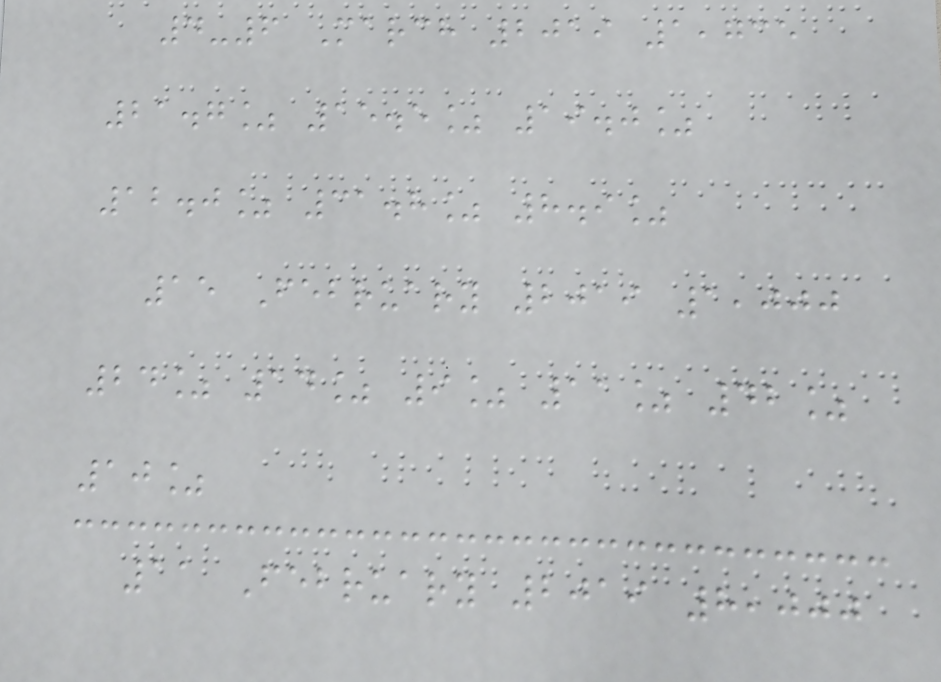4-6 March 2019 1,735
21.7% 15.5% 19.0%
12.0% 31.8% 8.9%
15 February 2019 1,000
24% 14% 9% 11% 42%
10%
11 February 2019 8,000
